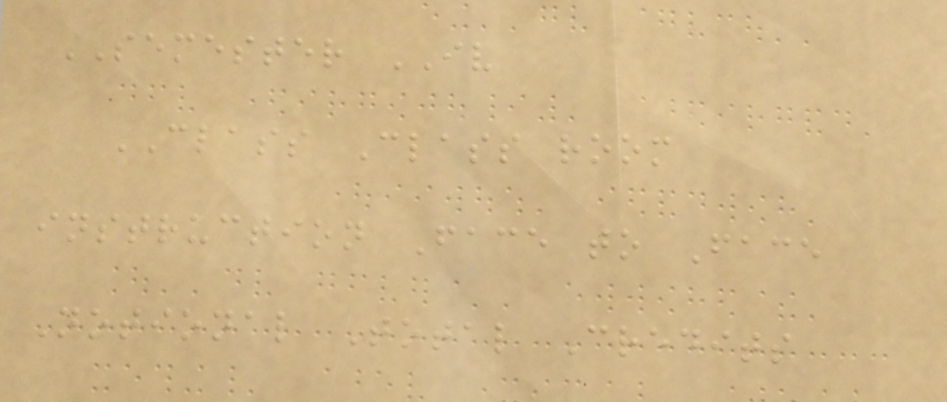SEMESTER IV
CLASS Class room
instruction Face to Face
Notional Total Credits
